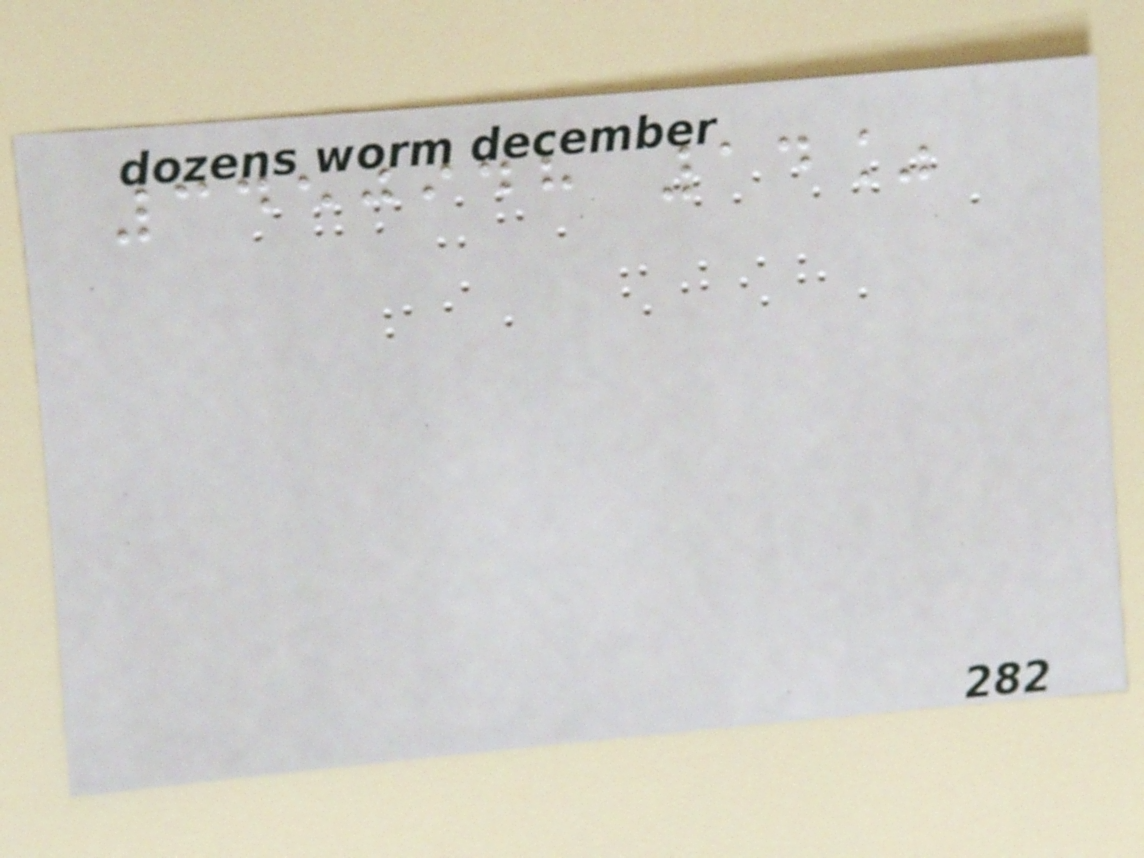3450948 14%
